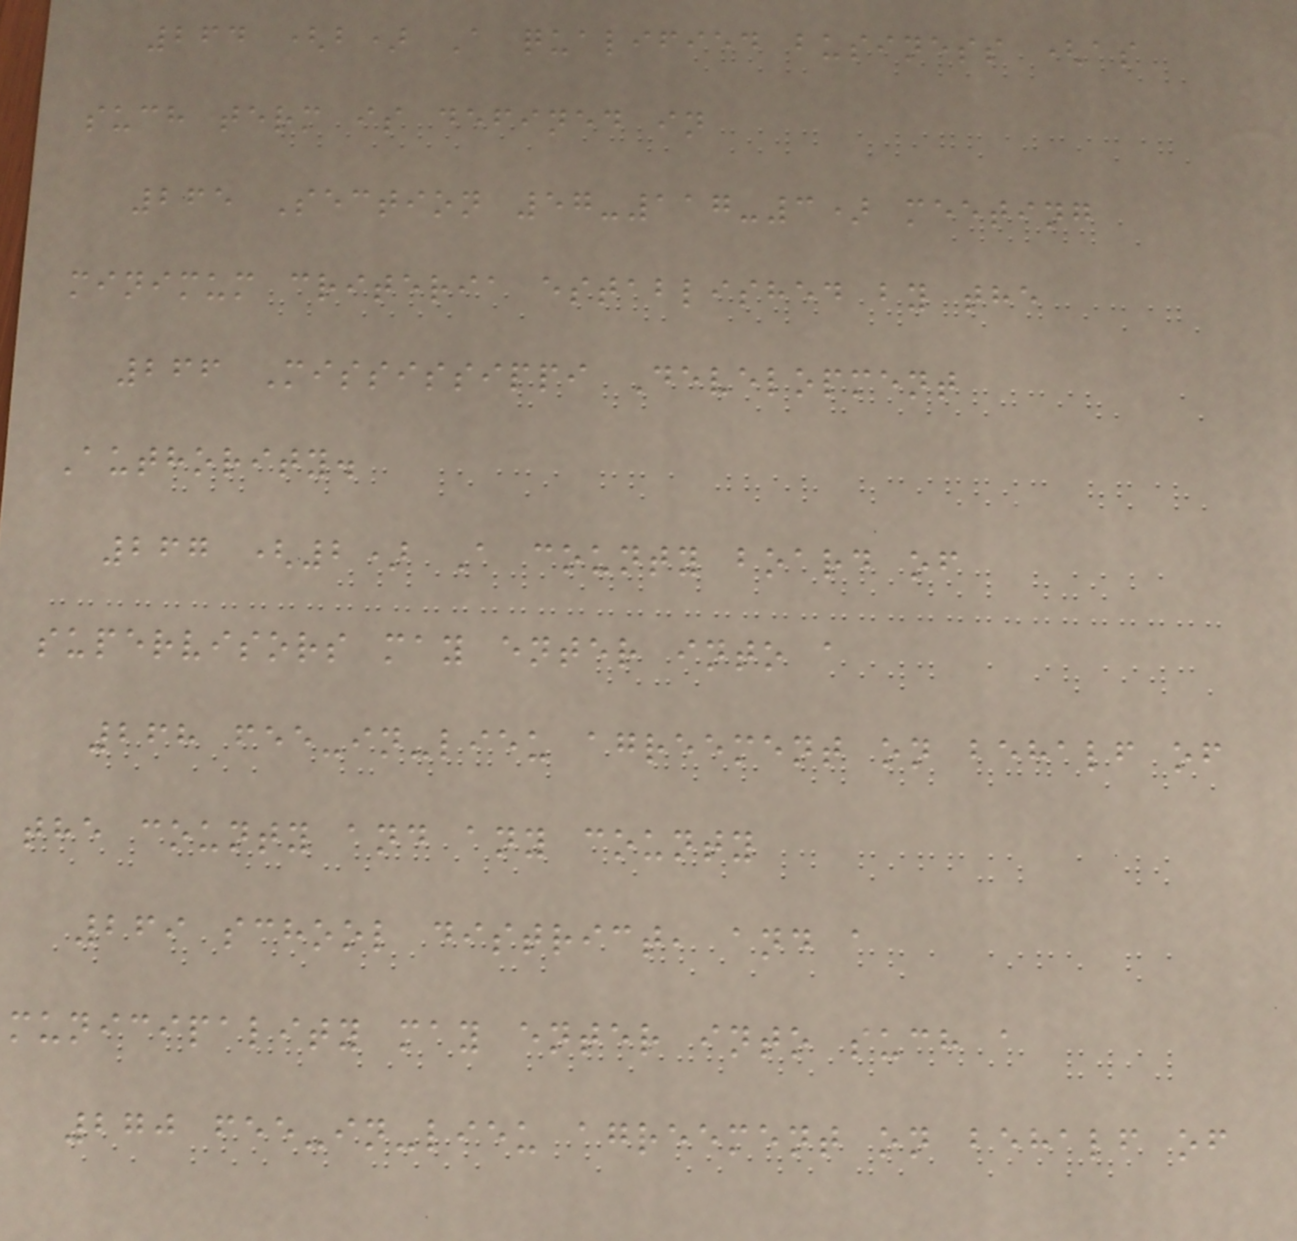264 (b) A qualified business (as
such term is defined in
265 Section 57-117-3) meeting
minimum criteria established by the
266 Mississippi Development
Authority.
267 (2) A county board of
supervisors may enter into a
268 fee-in-lieu agreement on behalf of
the county and any county
269 school district, and a
municipality may enter into such a
270 fee-in-lieu agreement on behalf of
